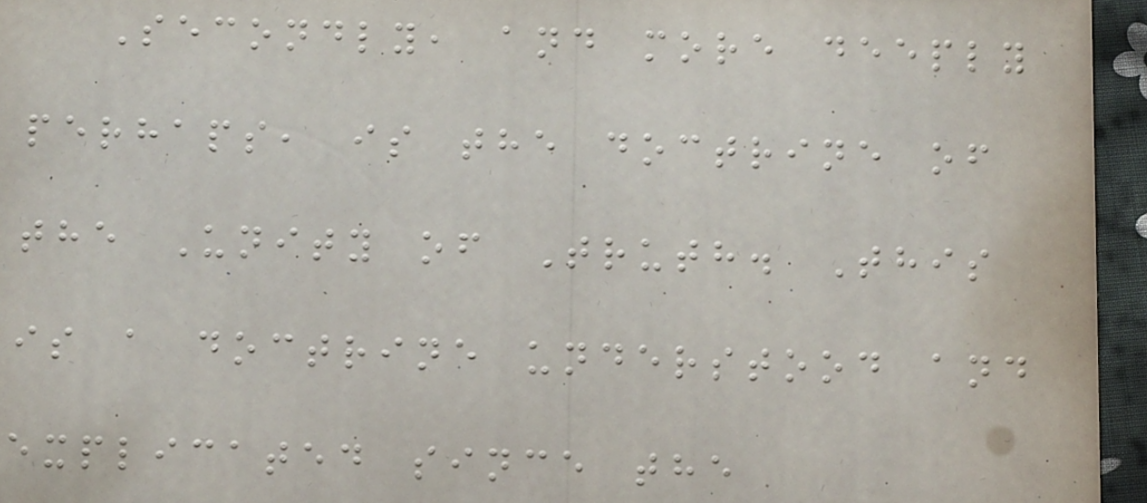Secondly, and more deeply
perhaps, is the doctrine of
the Unity of Truth. This
is a doctrine understood and
explicated since the
